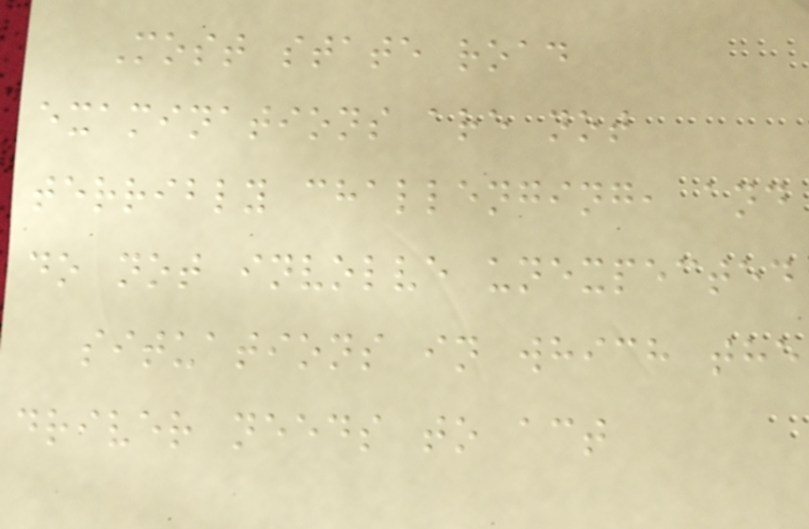Most state road
examinations are not
terribly challenging, and
do not involve unexpected
situations in which the
driver needs to act
